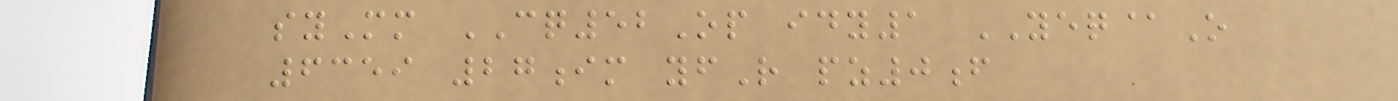syMm CQ52Op idy1 YEQ@O
6359 27im yfR pz0f
